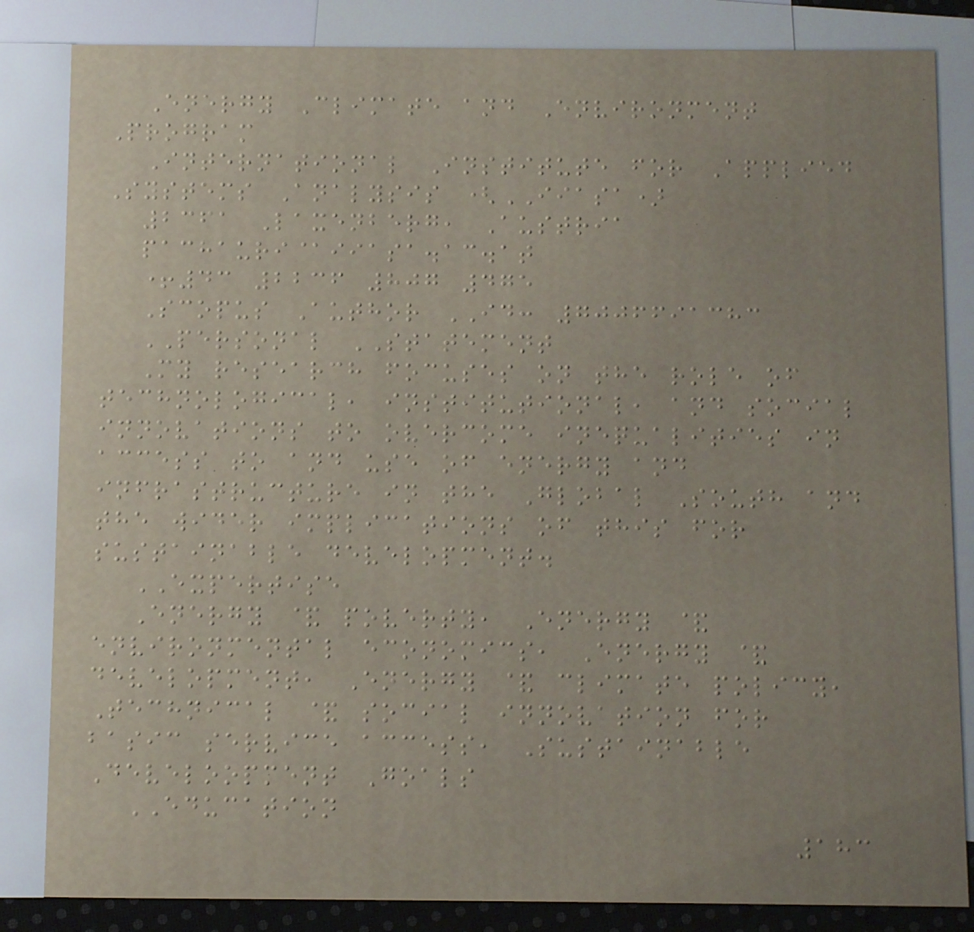Energy Climate and Environment
Program
International Institute for Applied
Systems Analysis (IIASA)
2361 Laxenberg, Austria
pachauri@iiasa.ac.at
+43 2236 807 475
Scopus Author ID: 7006691383
PERSONAL STATEMENT
My research focuses on the role of
technological, institutional, and social
innovations to overcome inequalities in
access to and use of energy and
infrastructure in the Global South and
the wider implications of this for
sustainable development.
EXPERTISE
Energy & poverty, Energy &
environmental economics, Energy &
development, Energy & climate policy,
Technical & social innovation for
basic service access, Sustainable
Develoopment Goals
EDUCATION
183
